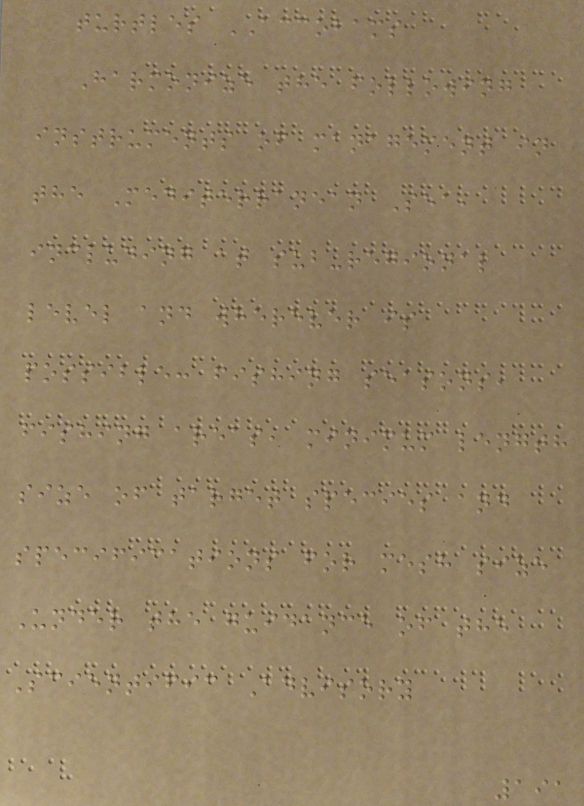turtles ACCOBAMS
Harmonize the following
instruments of management in
the Mediterranean Sea,
including at sub-regional
level and wherever is
possible: fishing seasons,
fishing areas, minimum length
size of target species and
specifications for mesh size
Under the guidance of the
Scientific Advisory
191
